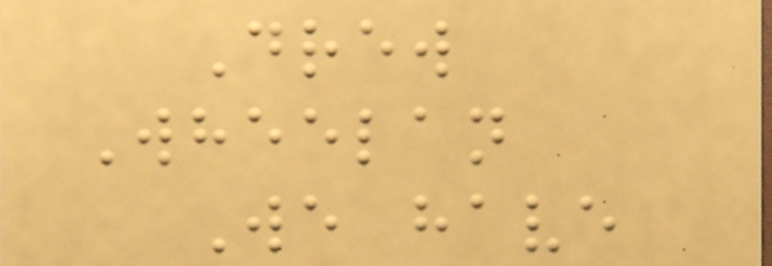Drew
Wheelan
We have
